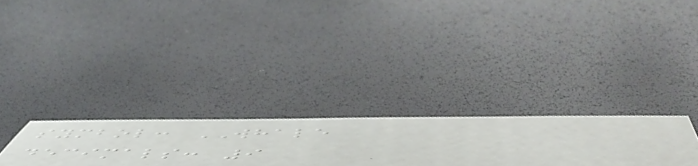symbol: WHALE
decimals: 9
